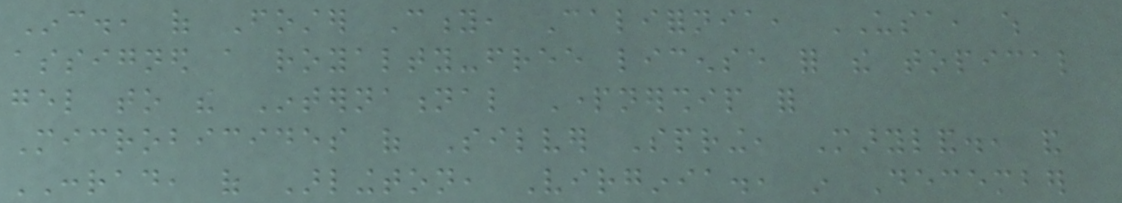Inc., of Foster City, California, USA, which
assigned a royalty-free license for the topical
gel to the International Partnership for
Microbicides of Silver Spring, Maryland., and
CONRAD, of Arlington, Virginia., in December
